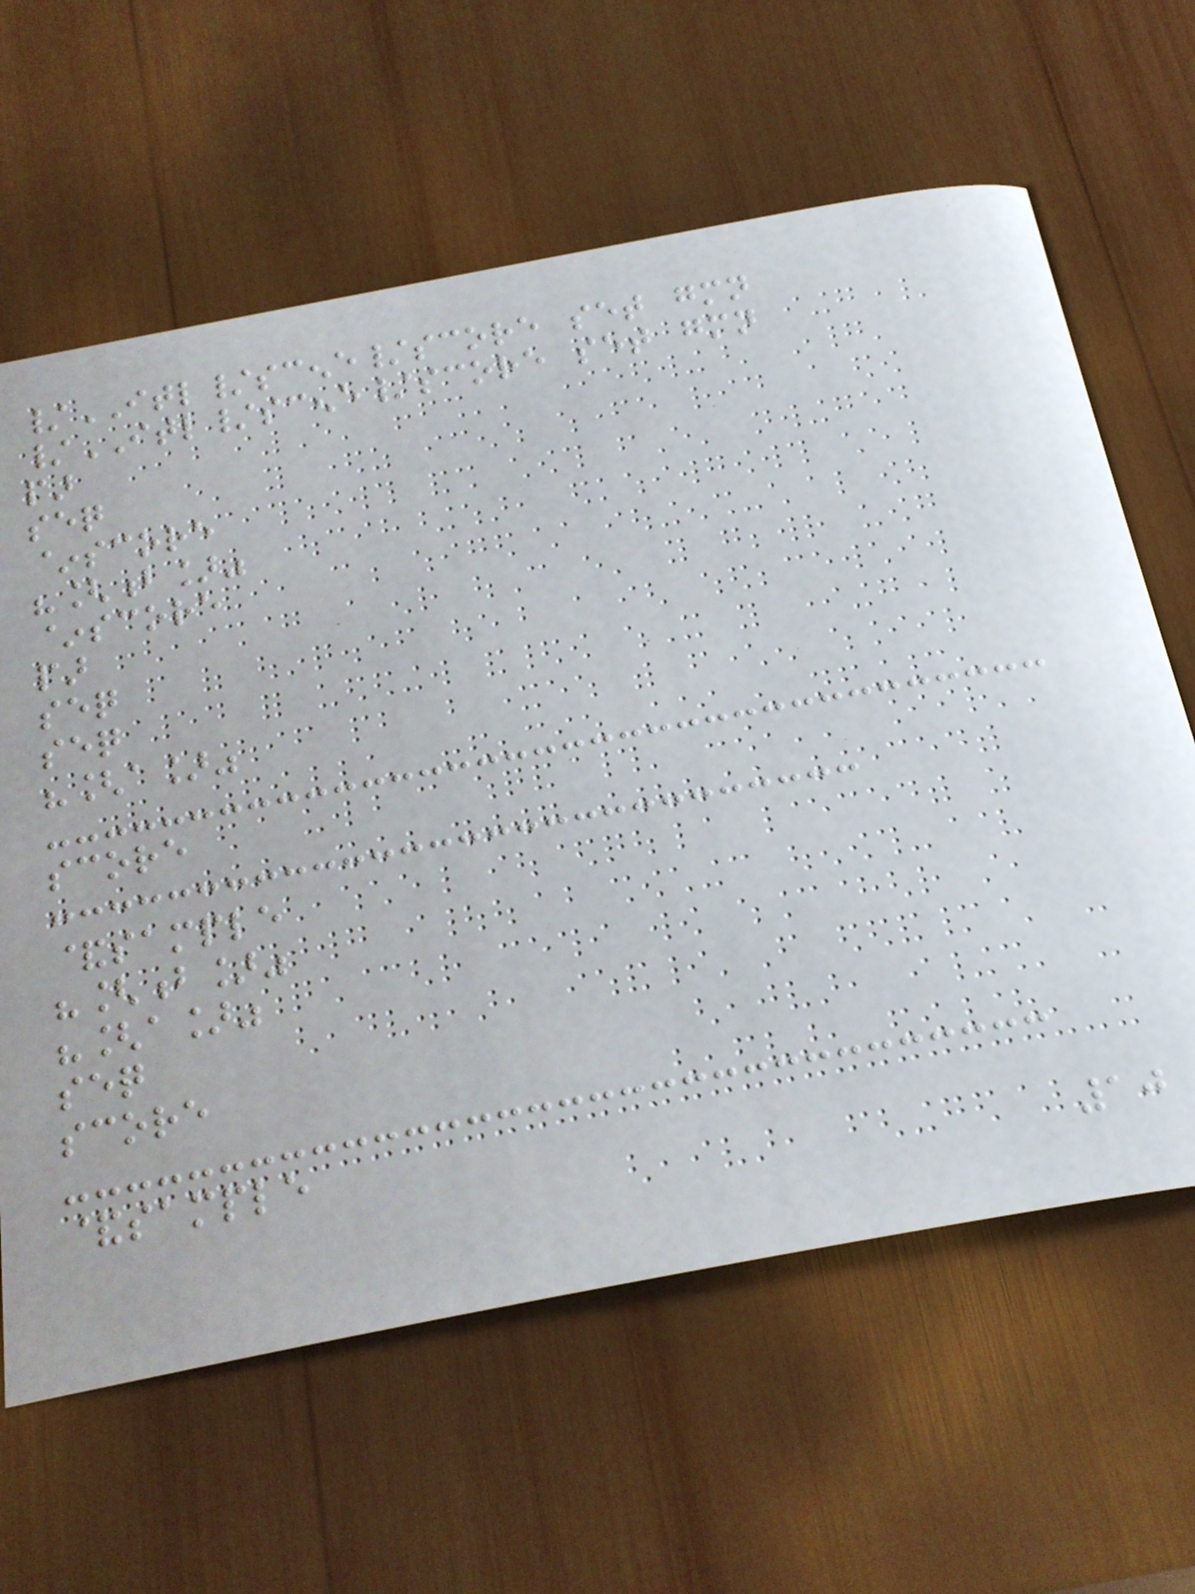/ITL/scene/score set gmn
/ITL/scene/score set gmn
par
seq
~score
"[b]"
~score
par
seq
seq
"[a]"
score
&sample
"[b]"
"[a]"
seq
score
&sample
10
